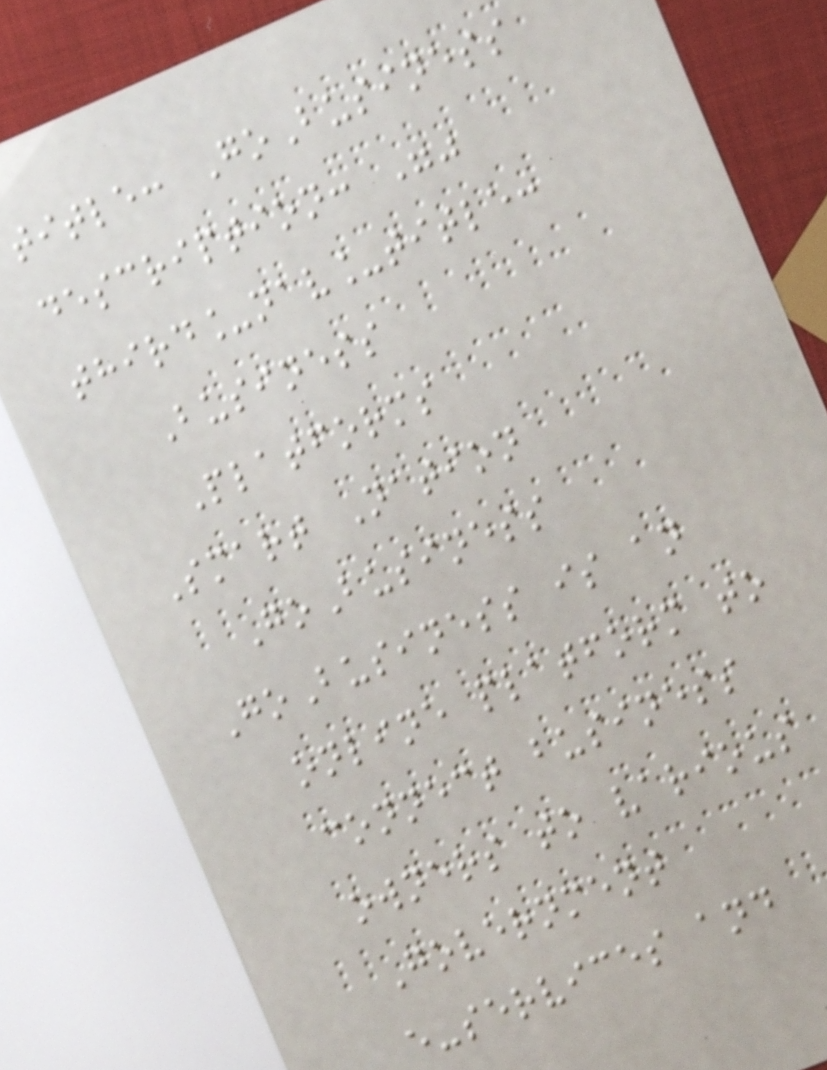title: GoBusiness
description: ""
third_nav_title:
Business
Platforms
Smart Nation
GoBusiness
GoBusiness is an
online platform to
connect business
owners to various
Government
e-services and
